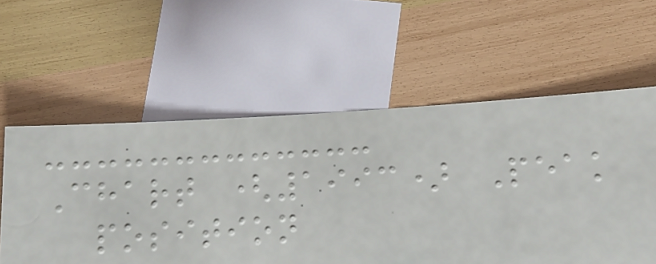Chart (1993) Peak
position
